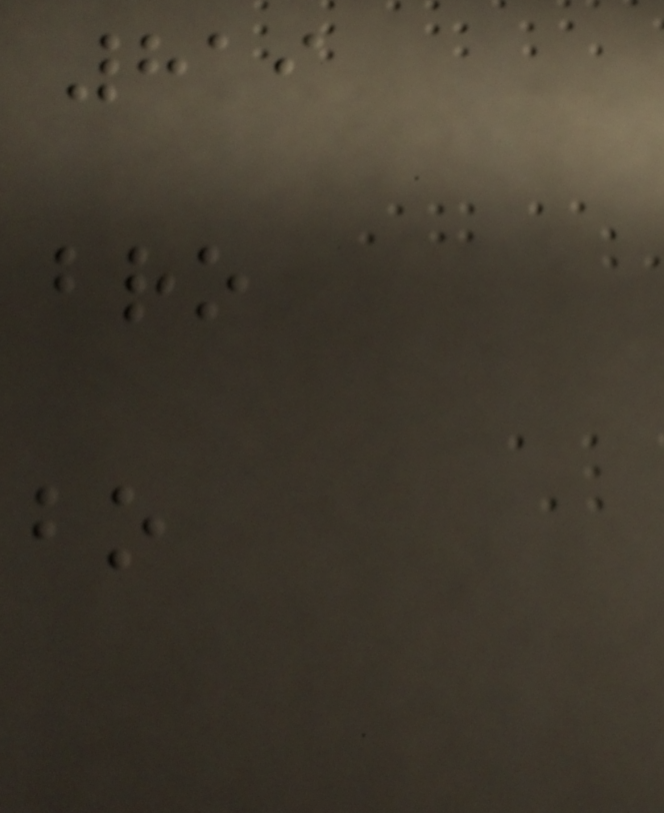819
bro
bo
